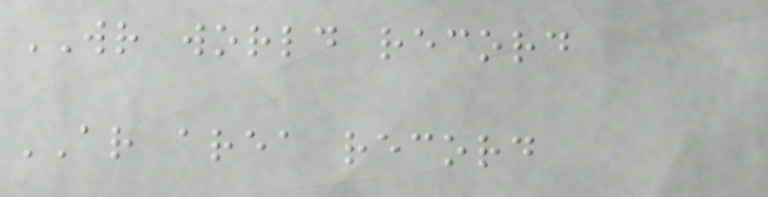WR world record
AR area record
